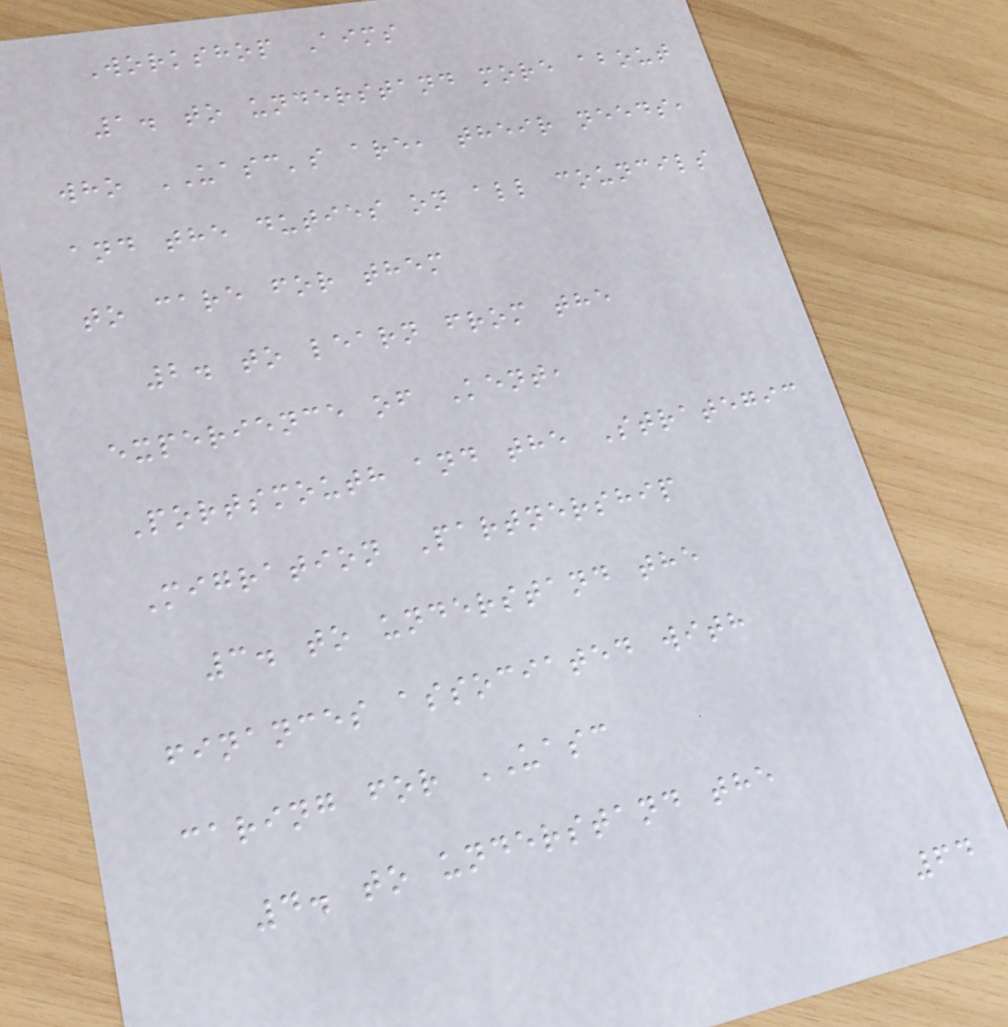Workshop Aims
1. to understand more about
who UASC's are, their needs,
and the duties on all councils
to care for them
2. to learn from the
experience of Kent,
Portsmouth and the Strategic
Migration Partnership
3. to understand the
finances associated with
caring for UASC
4. to understand the
64
